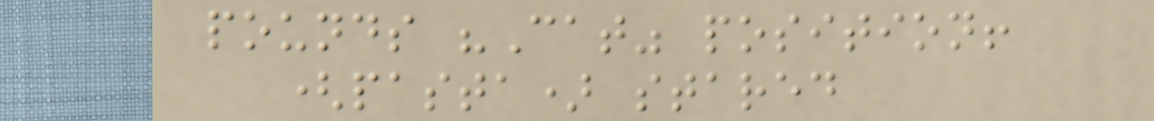pounds "Cat" position!
(pasta) stared
